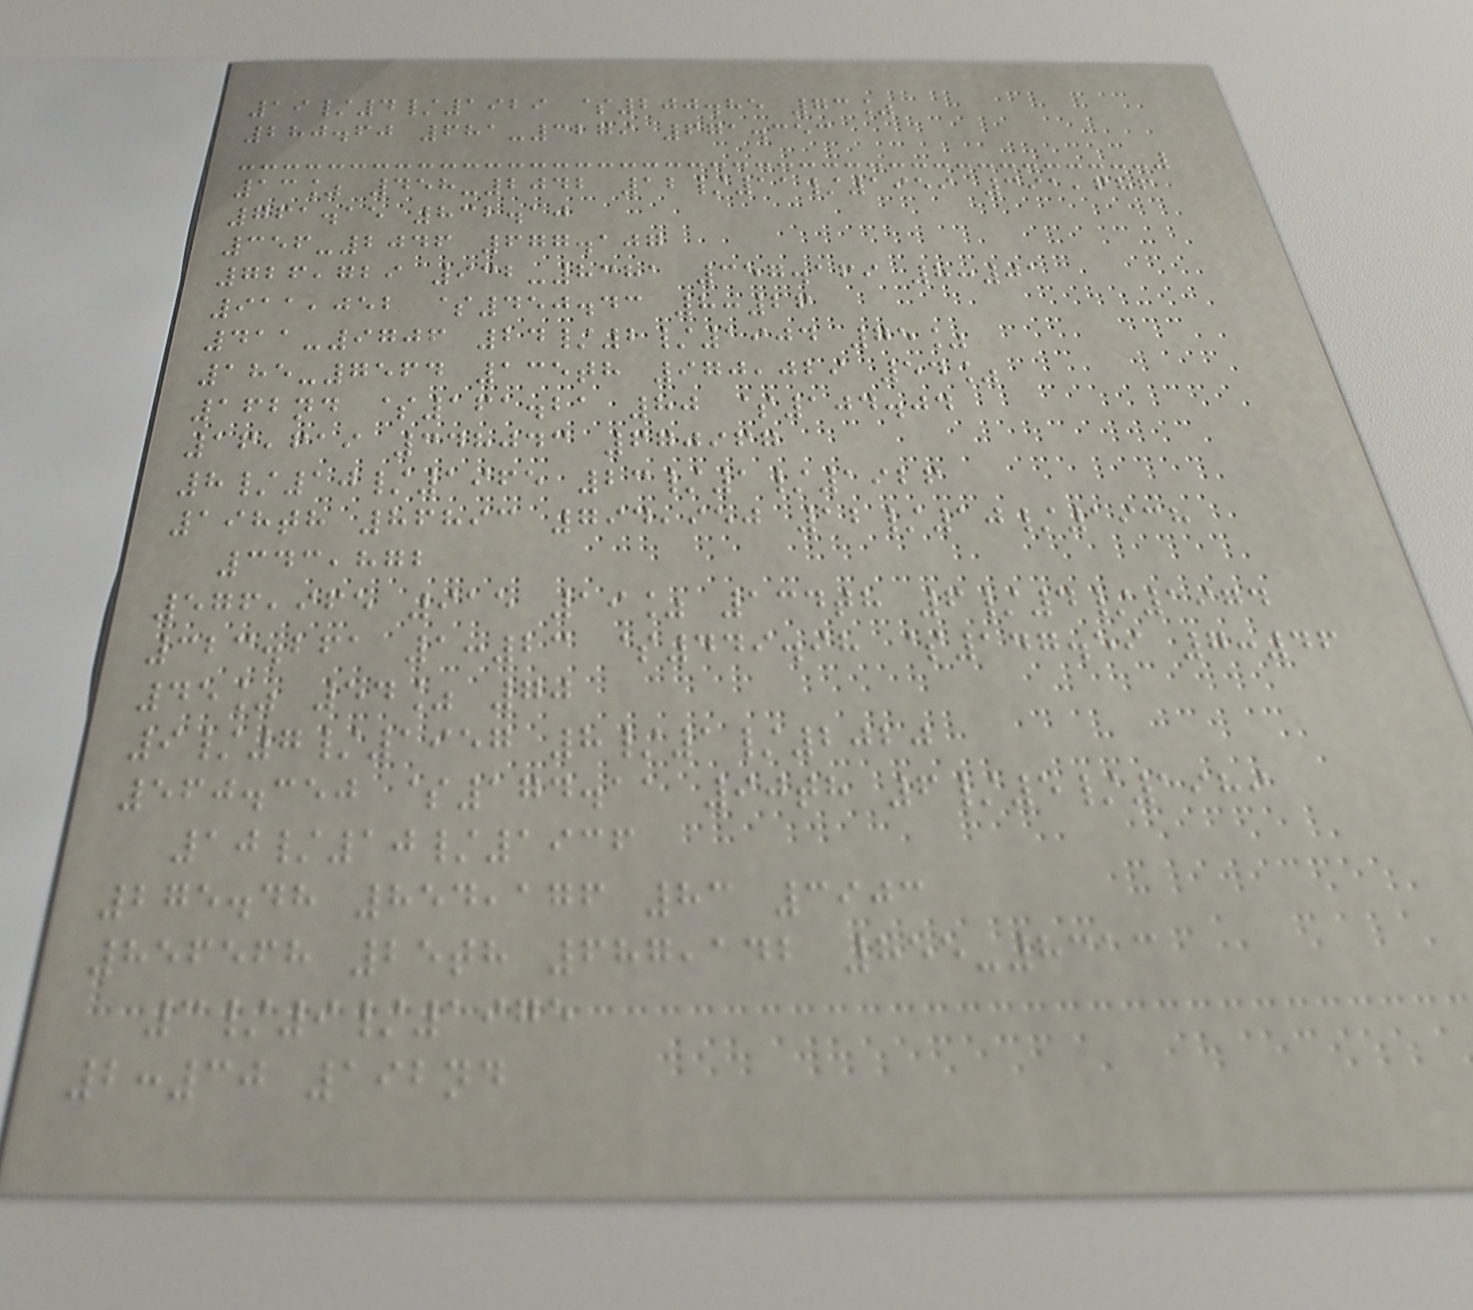19/4/1929 $200.85 73%
280.60 681-3279 671.353
13% 458-2042 12/11/1959 391,686
761.15 832.10
356-2046 677.107
726,729 932-8381 357.169 8:01
911,052 $450.43 8:26
411-9706 24/2/1904 75%
185-7564 135th 970,029 54%
162nd $161.21 80 $104.04
16,619 348043 670967
8/10/1965 23/1/1926
198th 86893 794,950 12/10/1938
343,872
576,965 915 19% 134th 6/4/1974
323.261 1:23 $449.98 $147.59 7:46
45% 54% 70
9/7/1957 8/1/2020
560.350 $174.11 90th 6/5/1989
10/10/1936
275.48 854,176 83 3903
856568 25th 687,142 855-8313
3/9/1975
2:30 192nd
